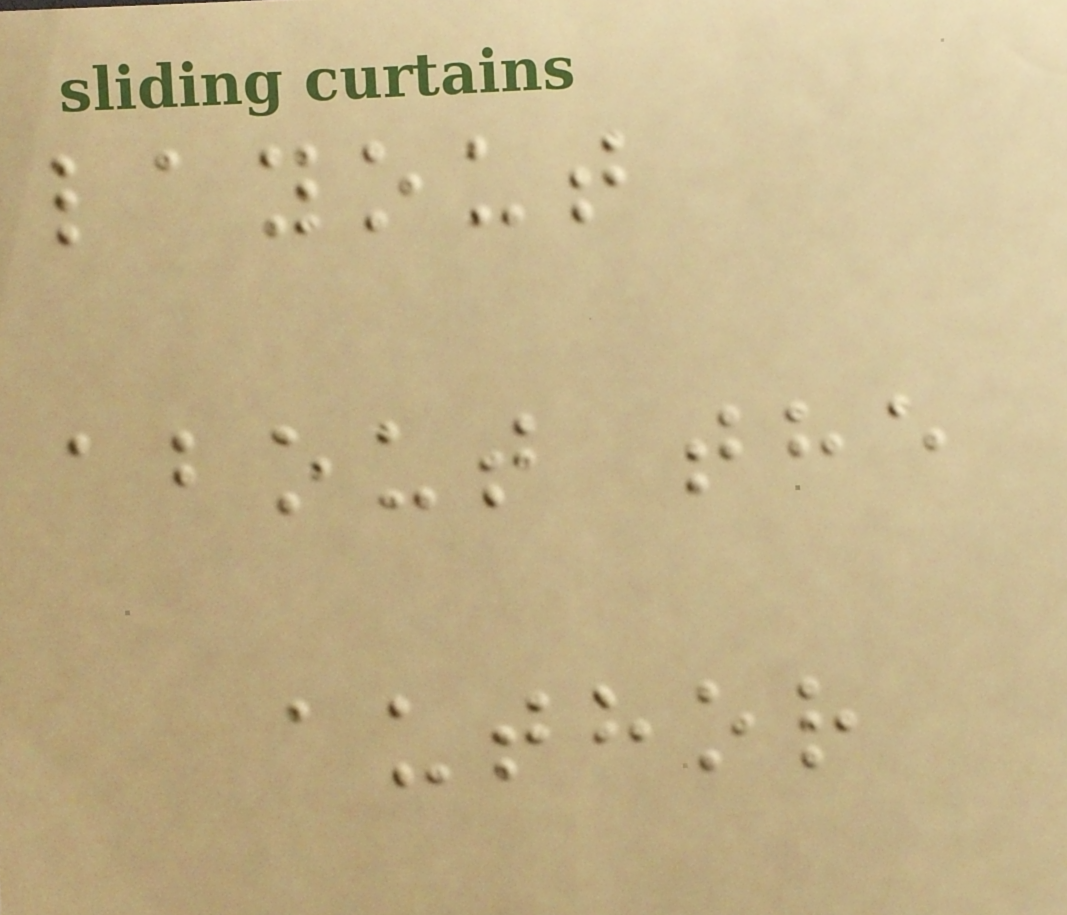layout
about the
author
